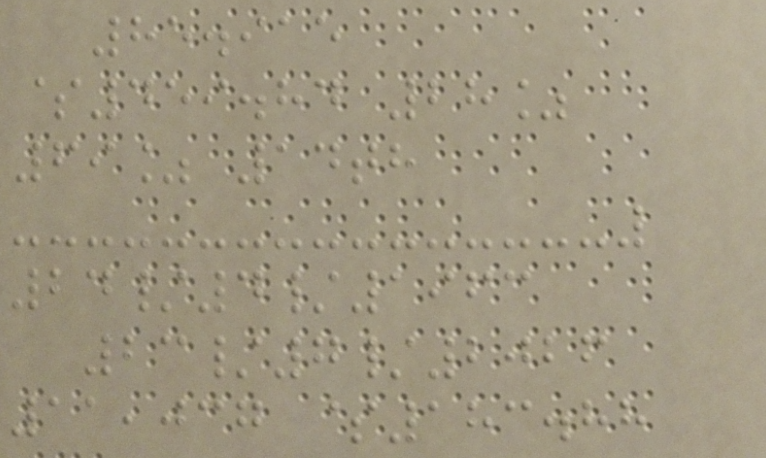85.915
$459.84 28%
69% 14th
24/4/1963
23/7/2026
11,037 $183.88
